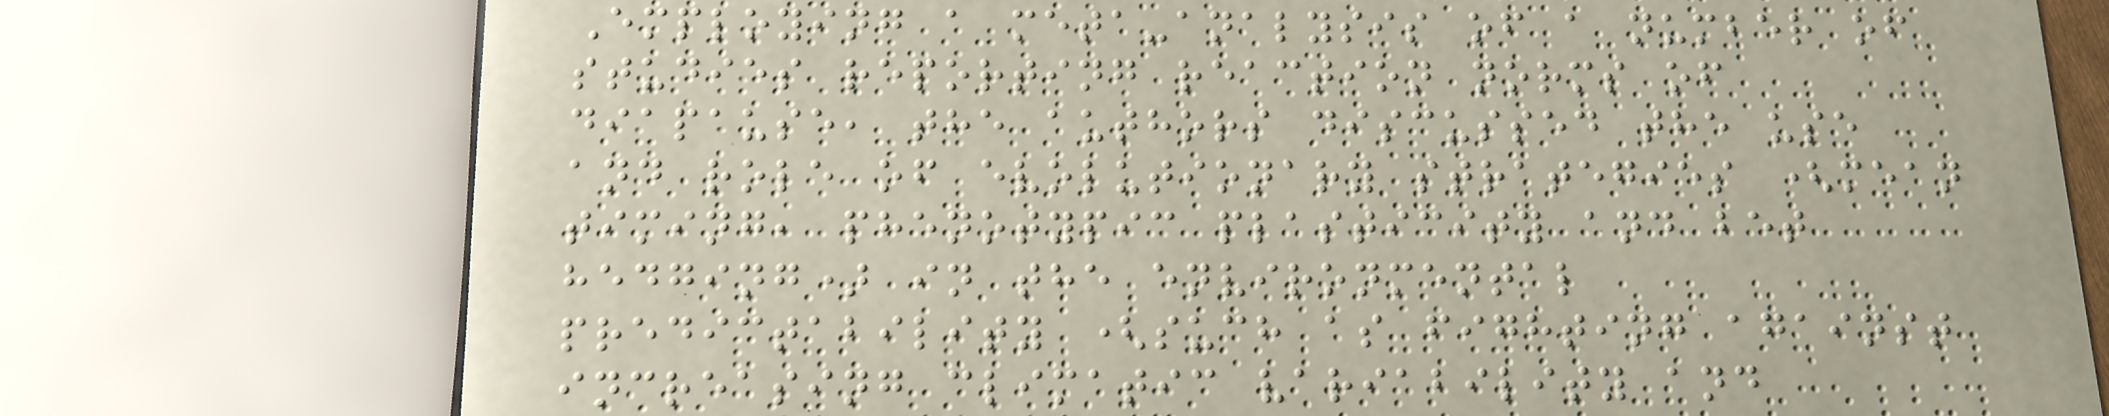Employing a meta-analysis of a number of
studies reporting reaction norms of
diapause, the authors discussed the use
and role of evolutionary strategies (mean
timing, phenotypic plasticity and bet
hedging) in the environmental
predictability (such as fighting against
increasing climatic variability and
